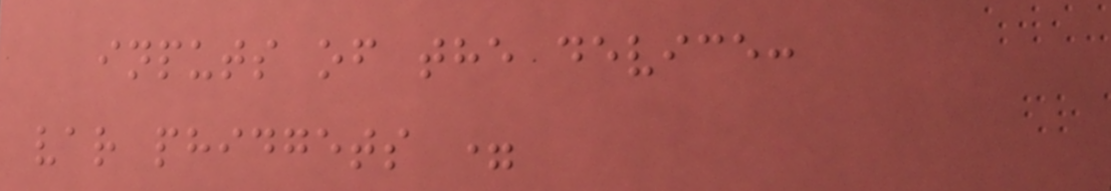inputs of the device:
var phidgets =
